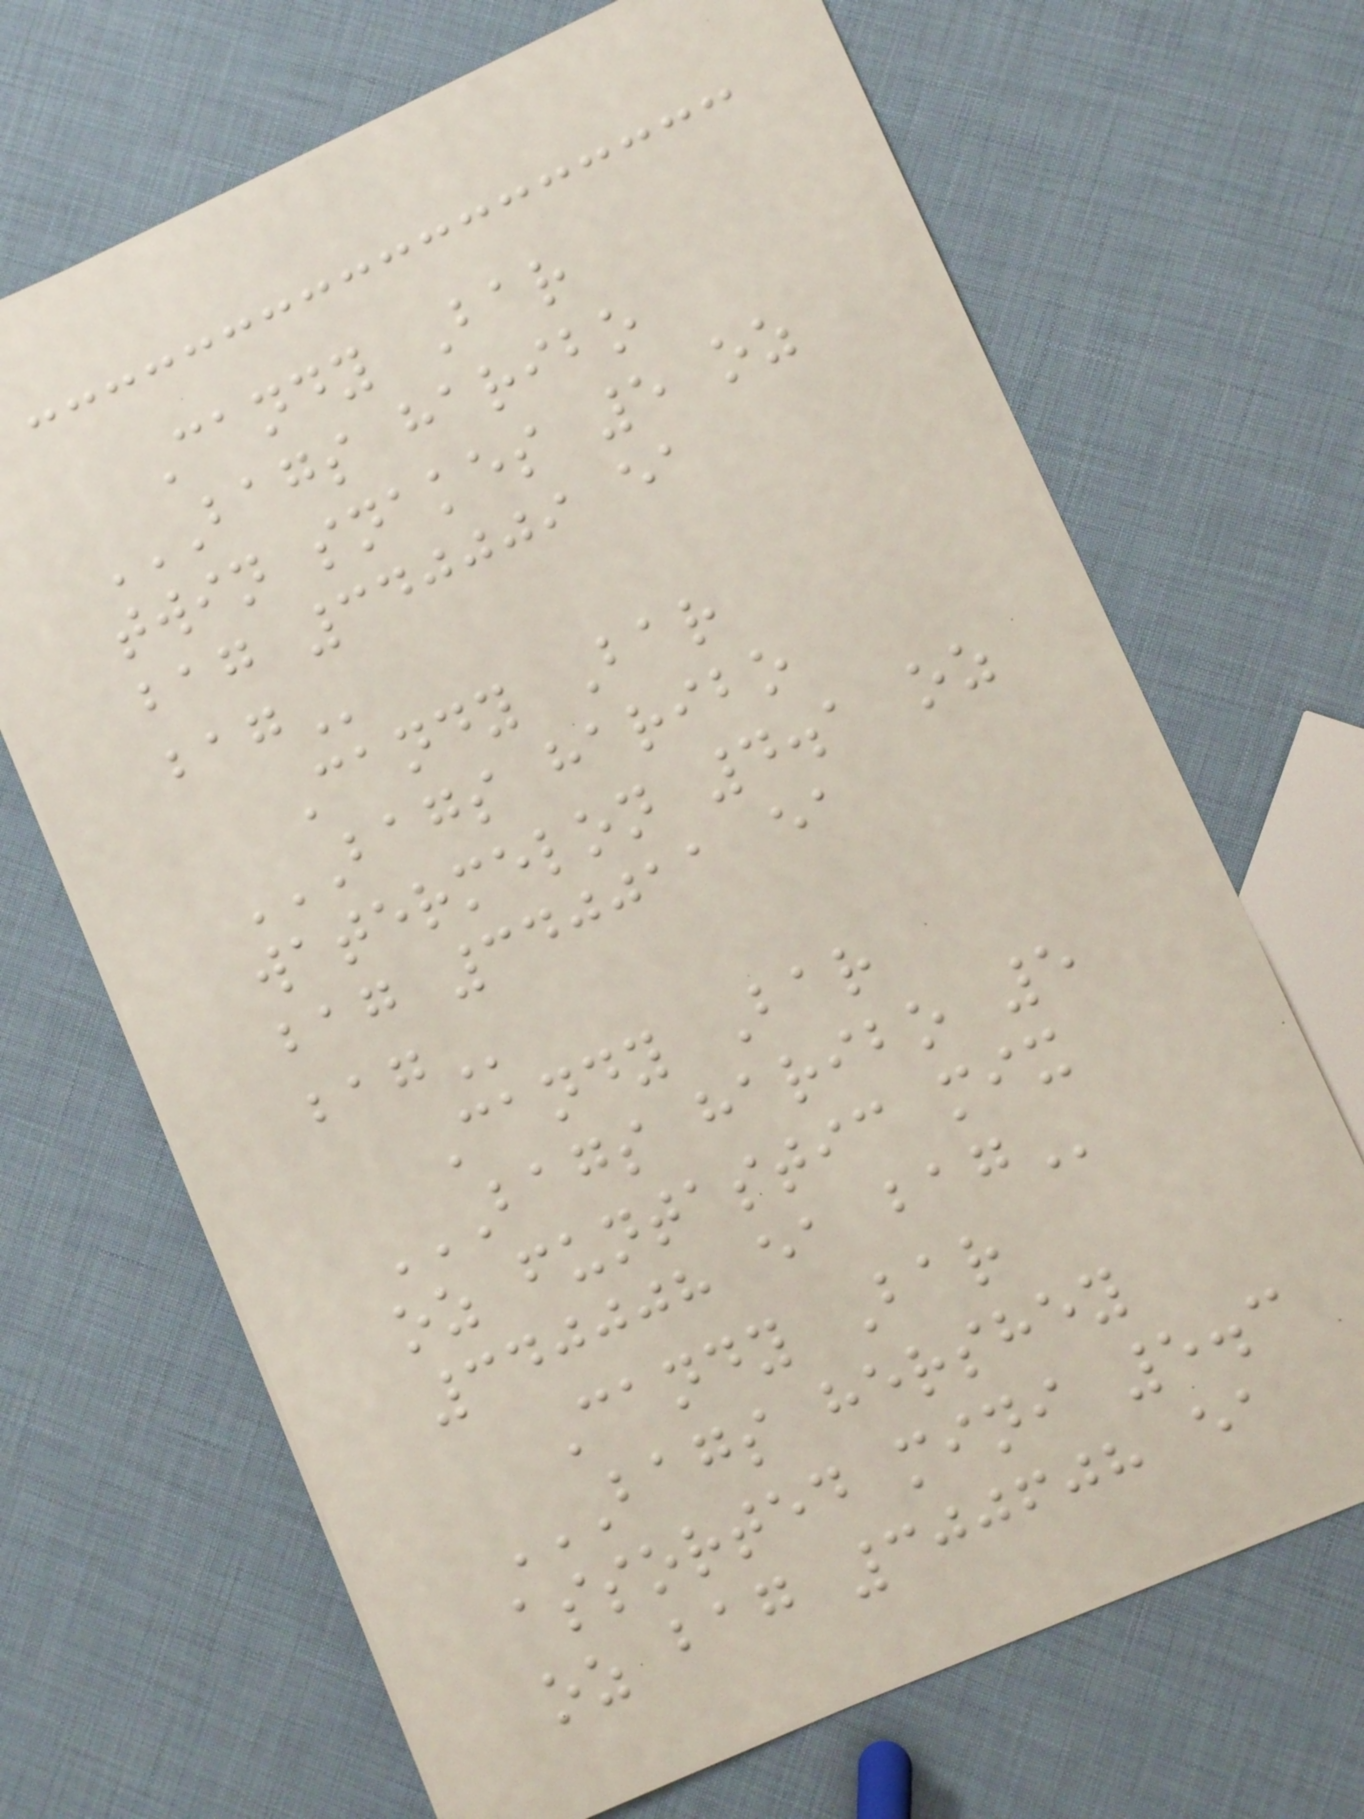Candy Bar
BAGS HARIBO
TWIN SNAKES 5 OZ
BAG 340009 EA
BAG
Candy Bar
BAGS HARIBO
WATERMELON 4.1 OZ
BAG 340011 EA
BAG
Candy Bar
BAGS HARIBO 5
OZ FUNTASTIC MIX
340008 EA BAG
Candy Bar
BAGS HERSHEY
ASSORTED MINI 5.3
OZ BAG 300608 EA
